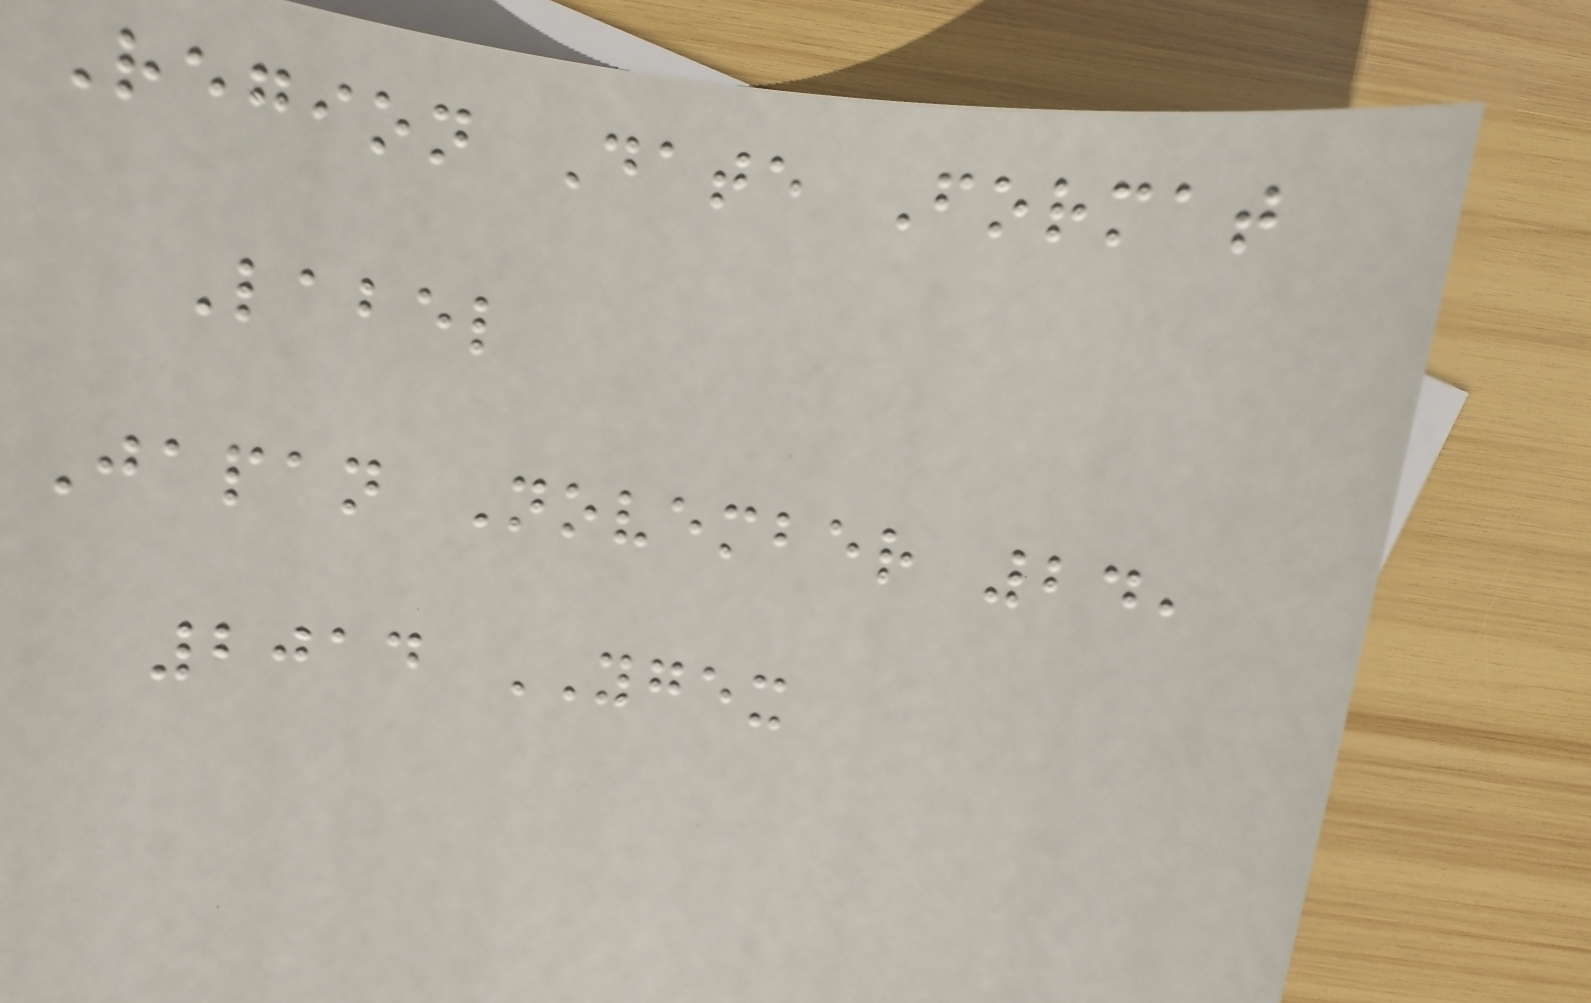Region Date Format
Label
Japan November 24,
2014 YGEX
